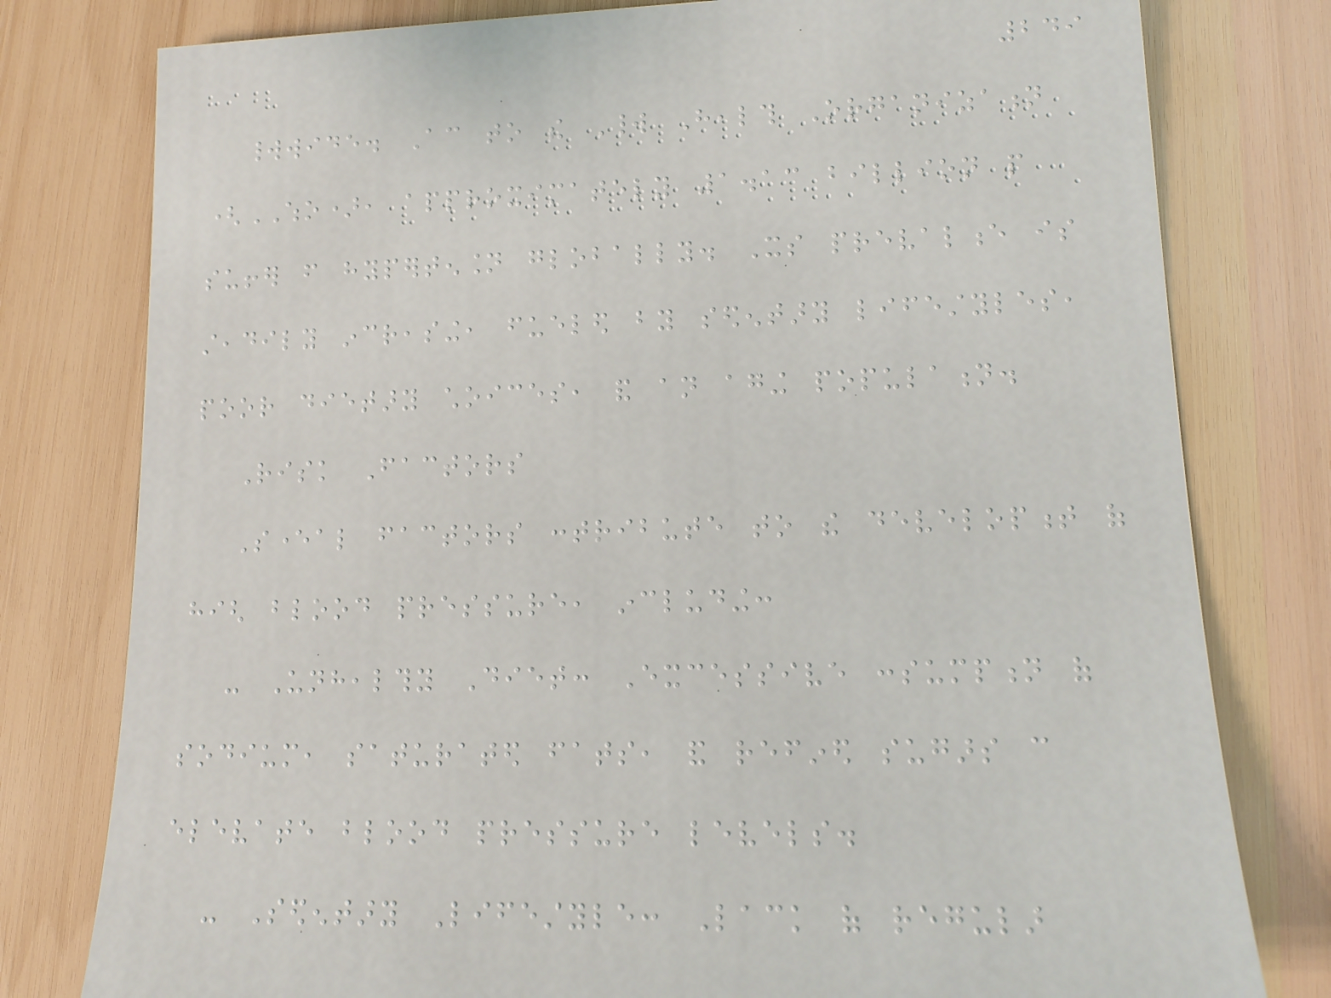249
worldwide. According to the World Health Organization
(WHO), approximately 1.13 billion people
suffer from hypertension globally. Its prevalence is
steadily increasing, fueled by sedentary lifestyles,
poor dietary choices, and an aging population.
Risk Factors
Several factors contribute to the development of
high blood pressure, including:
- Unhealthy Diet: Excessive consumption of
sodium, saturated fats, and refined sugars can
elevate blood pressure levels.
- Sedentary Lifestyle: Lack of regular
